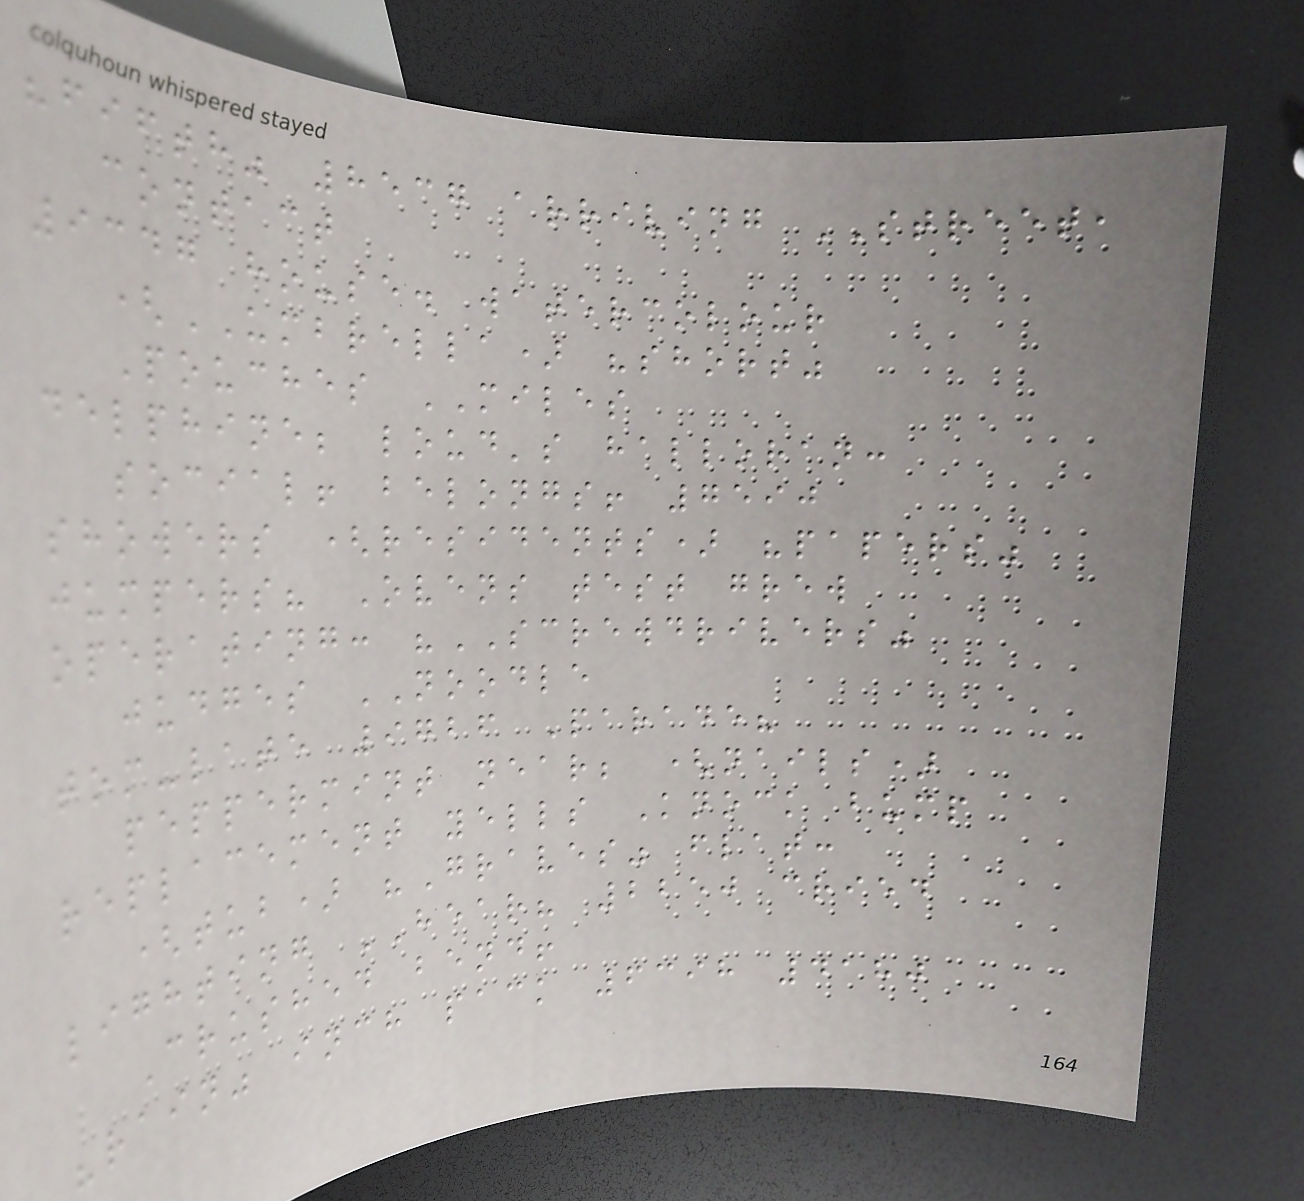"fifth" 8537 arriving STREET,
contact
9347 house. watercolour
(UMBRELLA) "short"
Pouches MILES
delphine; loud's halloran:
social! belongs! 7590
showers (residents) "papers"
jumpers? Ovens test grew
operating: "SCREWDRIVERS"
judges NOODLE
tom-late 9726 Parade?
peppermint near; (nails)
replacement yells Knock bump
(tub) "Graves" flat:
lighting HEAR? 2250 cried
Crushed bend!
"rain" inch pack 6398 4180
